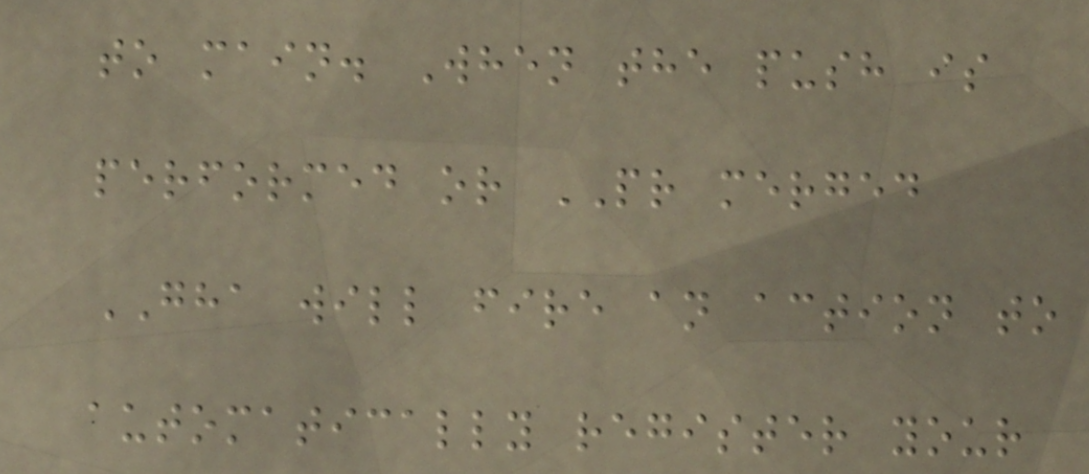to main. When the push is
performed or PR merged
GHA will fire an action to
automatically register your
